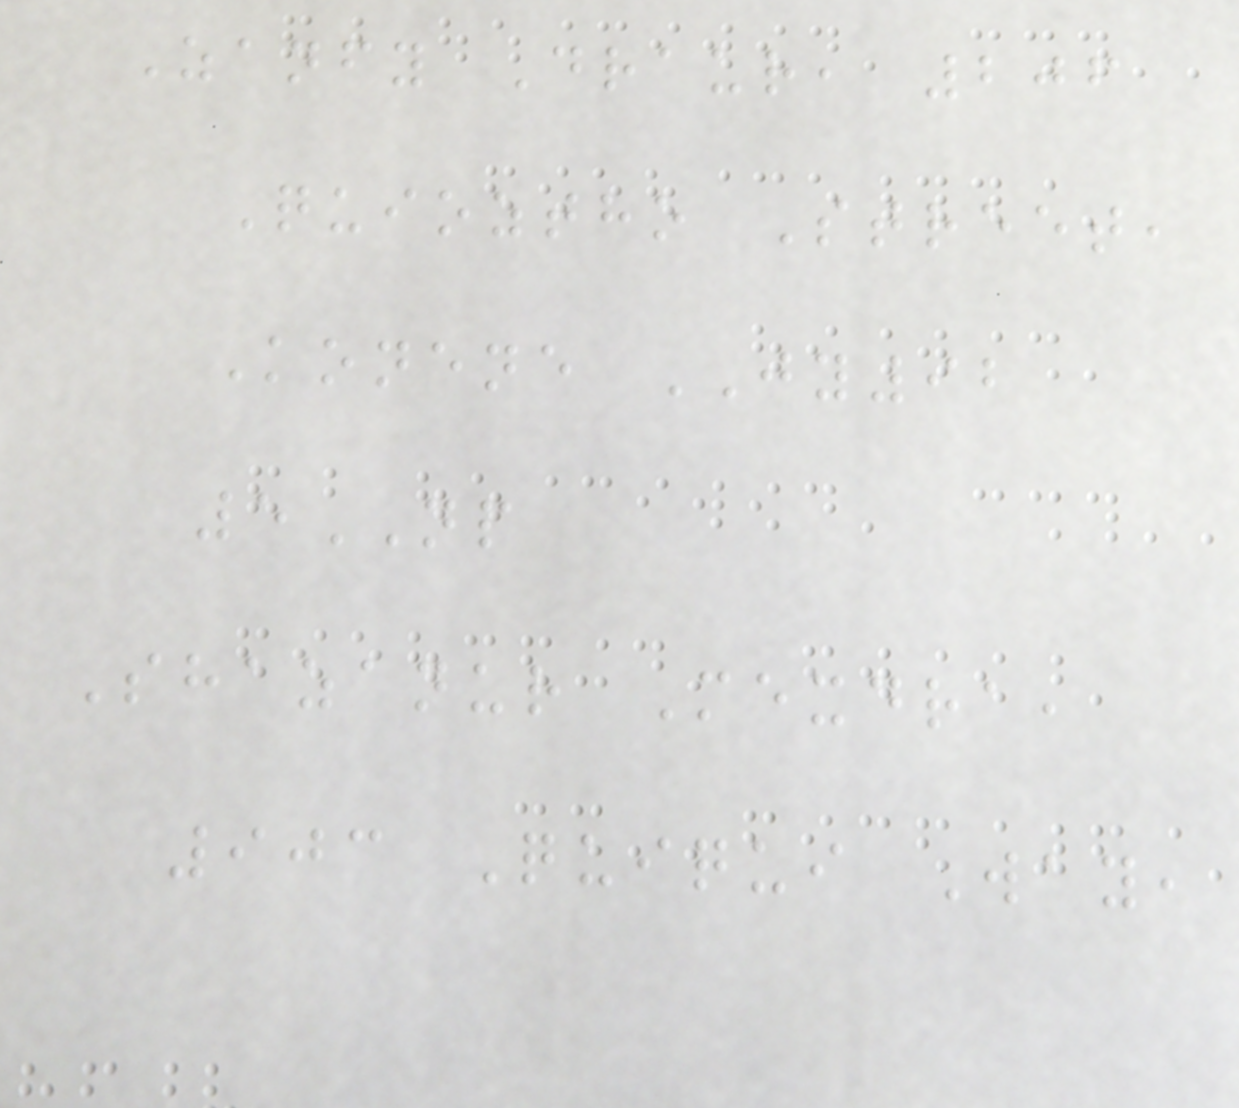Zanfy Draur, 206
Quioztho Street,
Konene JY92
5NP
Shazanur Mexdra,
903 Quiqui Way,
